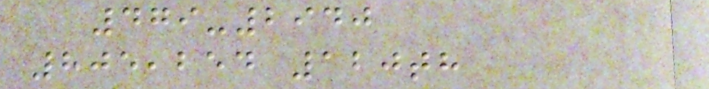479-2940
805,254 120th
